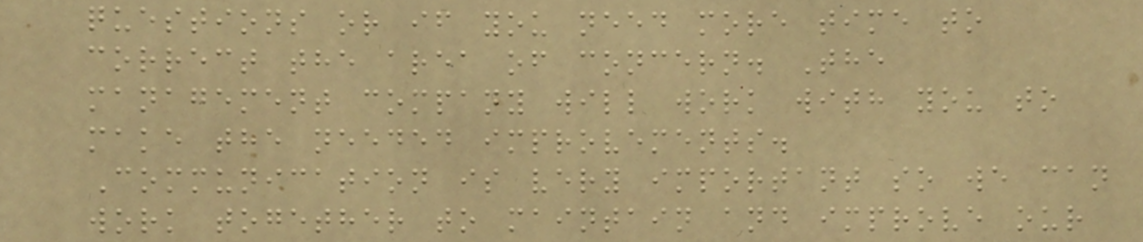questions or if you need more time to
correct the area of concern. The
management company will work with you to
make the needed improvements.
Communication is very important so we can
work together to maintain and improve our
